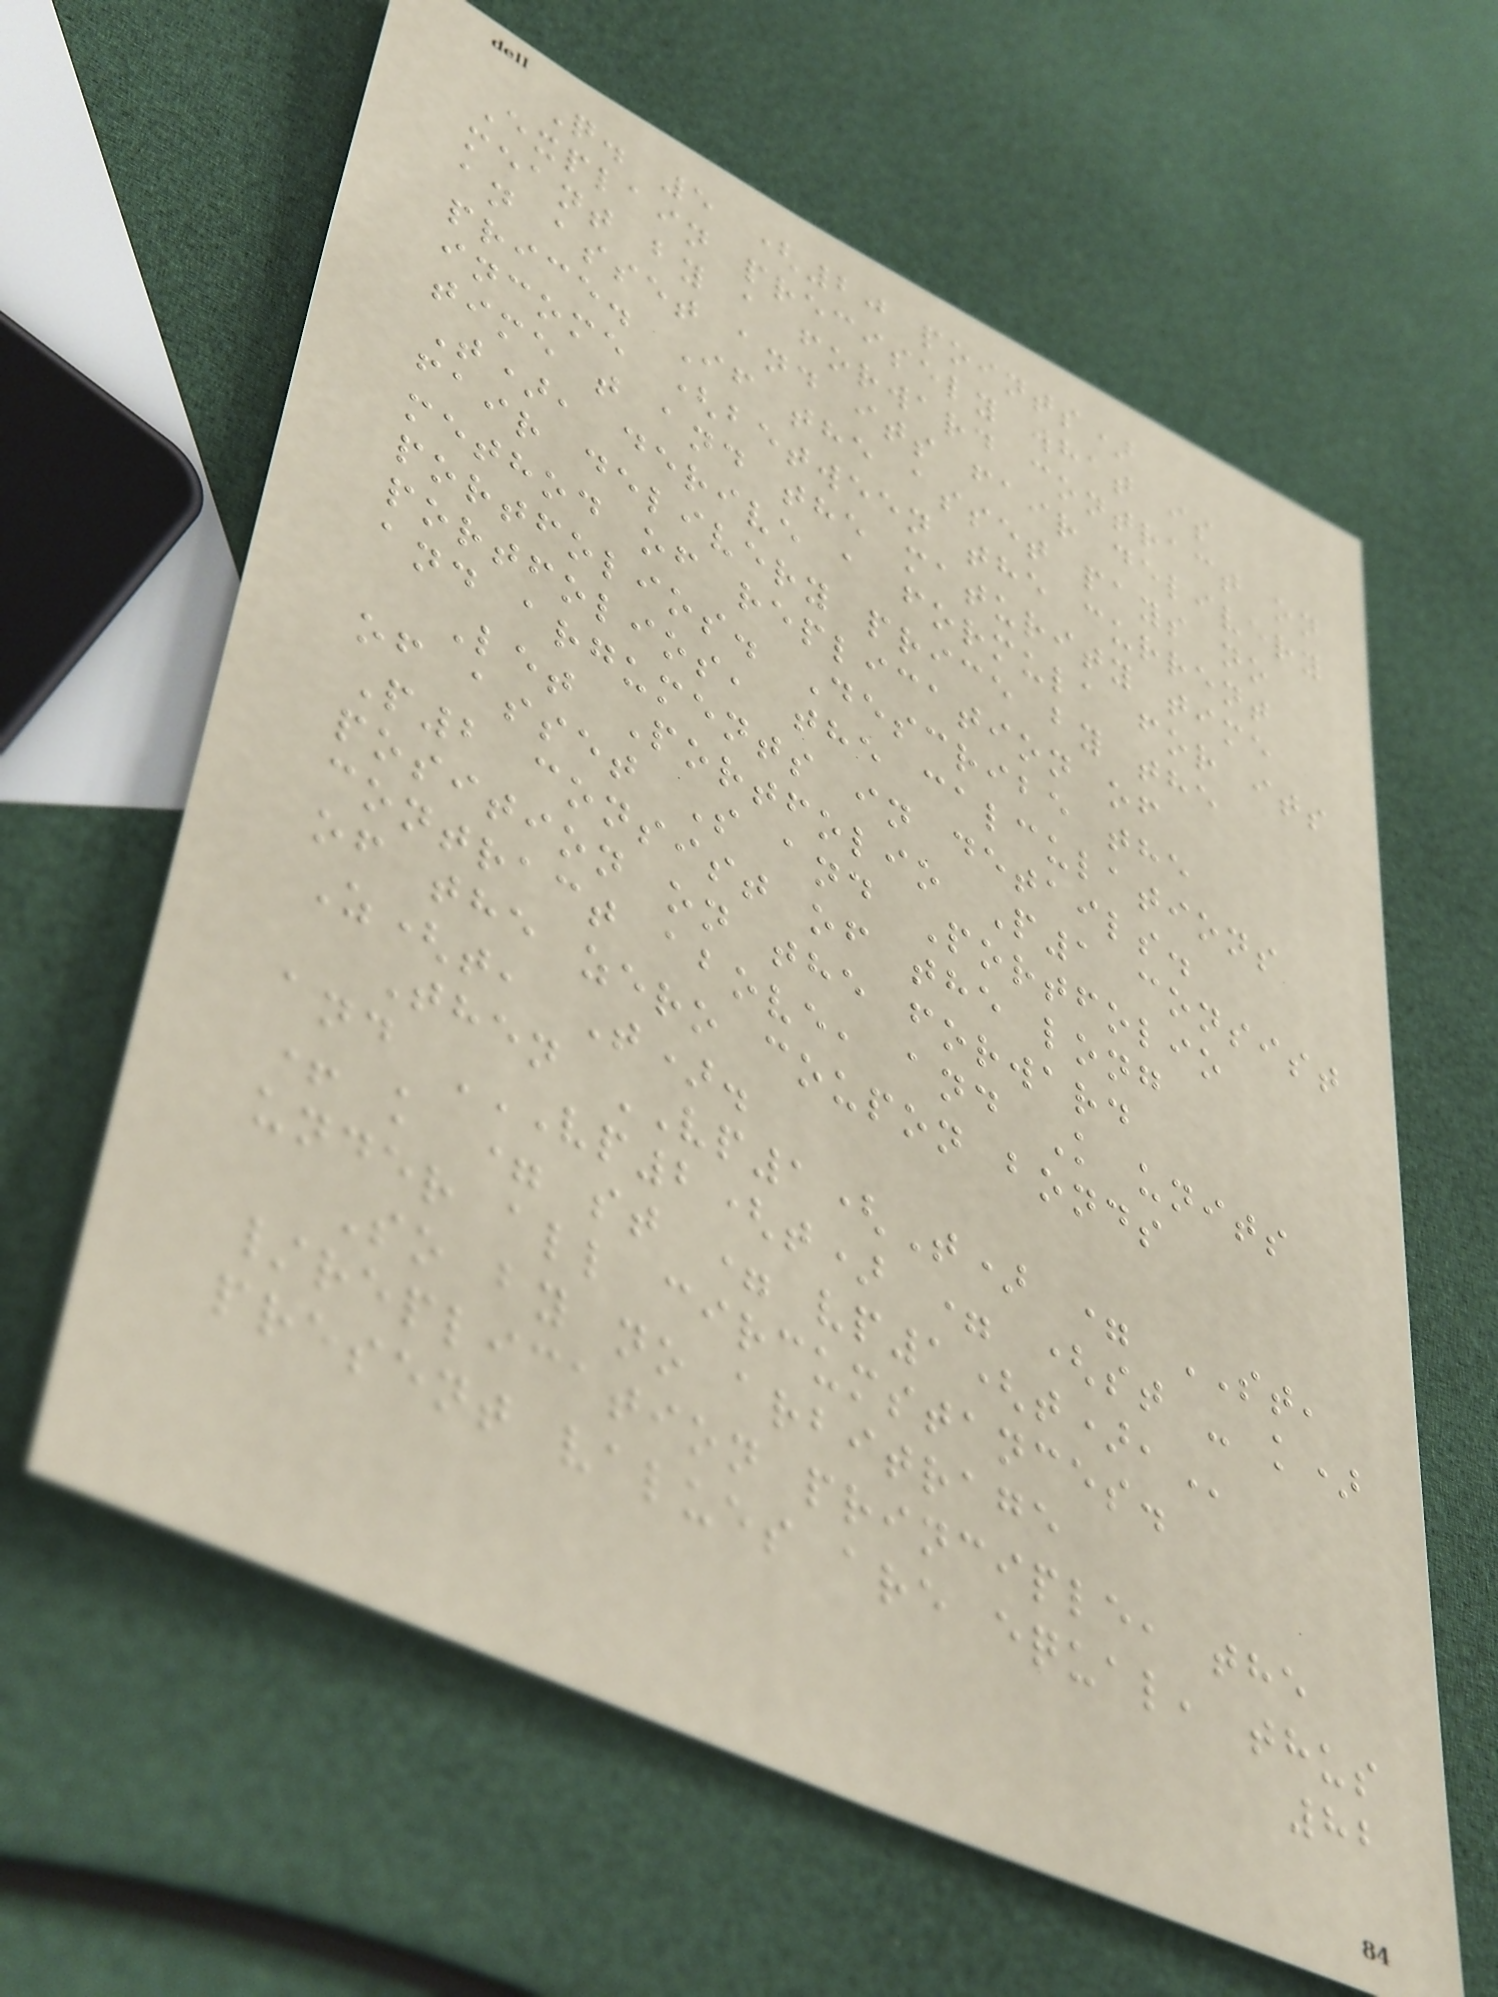Q. 5 (20 points)
Explain precisely what is
meant by a forward contract on
an asset and its fair delivery
price. If the asset pays no
income (between the current
time t and the maturity time
T), derive a formula for its
fair delivery price by the
method of replication of
portfolios. Describe the
portfolios, the calculations
and arguments in details.
Let Portfolio P1 consist
of asset S and Portfolio
P2 consist of the long
position on the forward
contract above, and K units
of the zero coupon bonds
Z(t, T).
Then VP1(T) = ST,
and VP2(T) = (ST - K)
+ K = ST = VP1(T),
under all circumstances.
So by no arbitrage
/replication principle, the
present values are equal, thus
82
